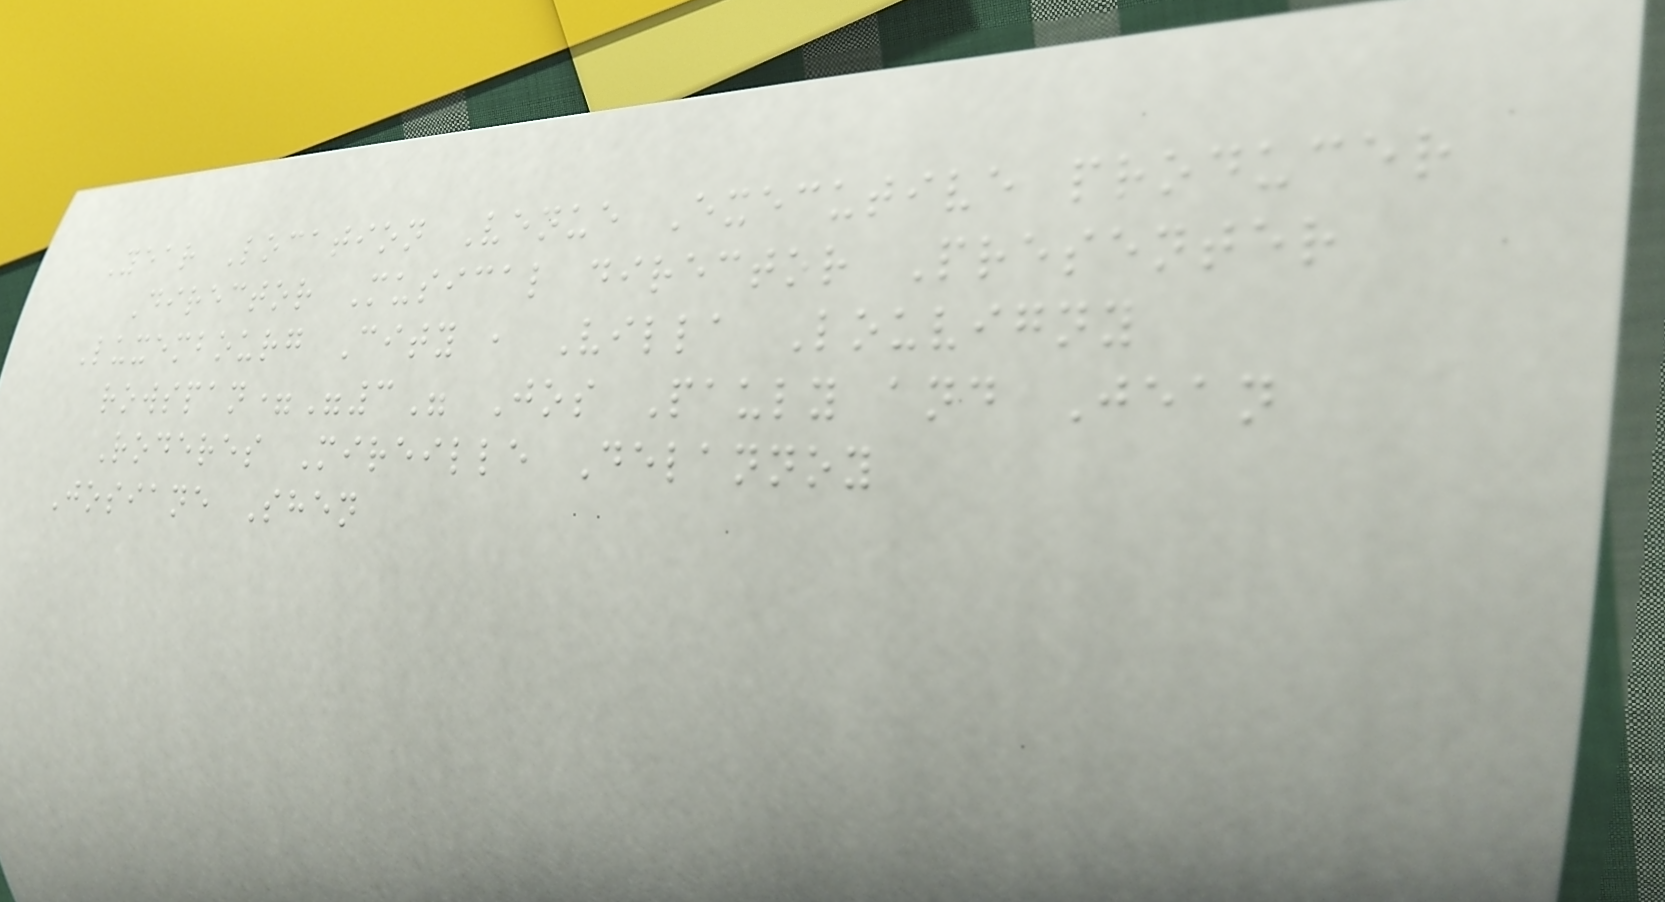Year Location Venue Executive producer
Director Musical director Presenter
Luxembourg City , Villa Louvigny
rowspan="3" Jos Pauly and Jean
Roderes Mireille Delannoy
Josiane Shen
